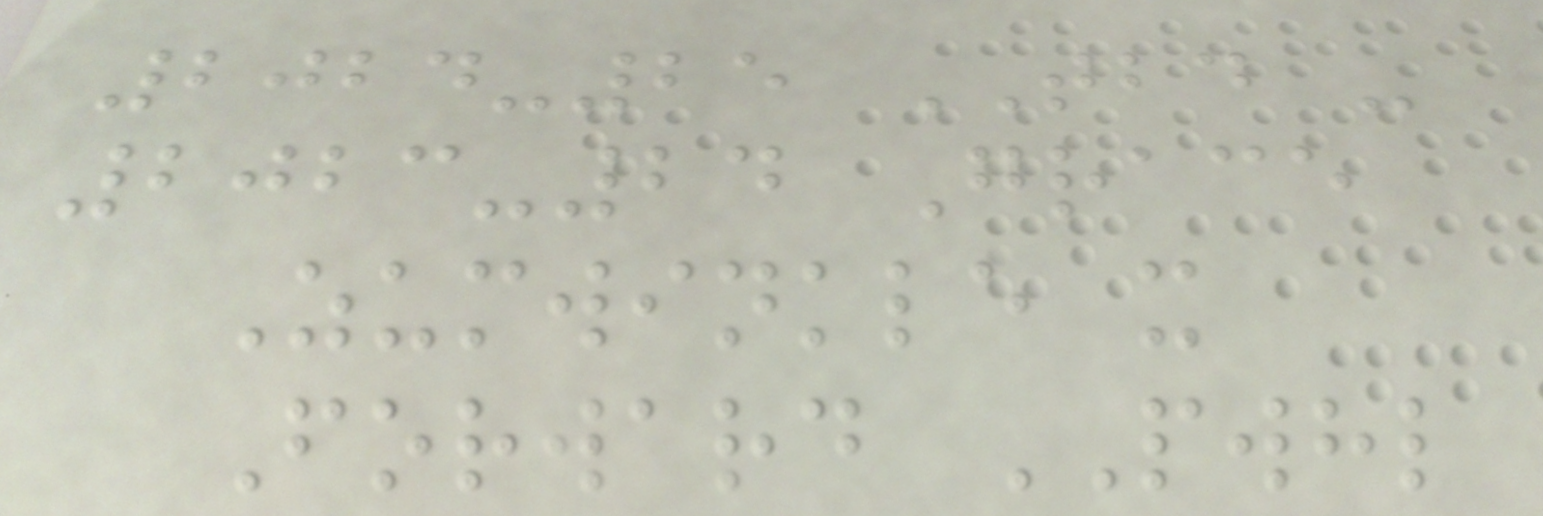2024-25 TBD -
2023-24 Grace
Zumwinkle x
Forward PWHL
